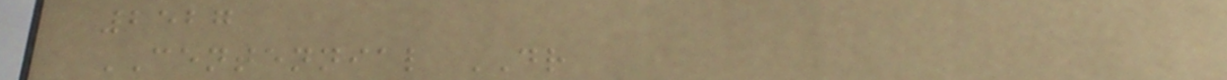2527
CENTENNIAL DR
